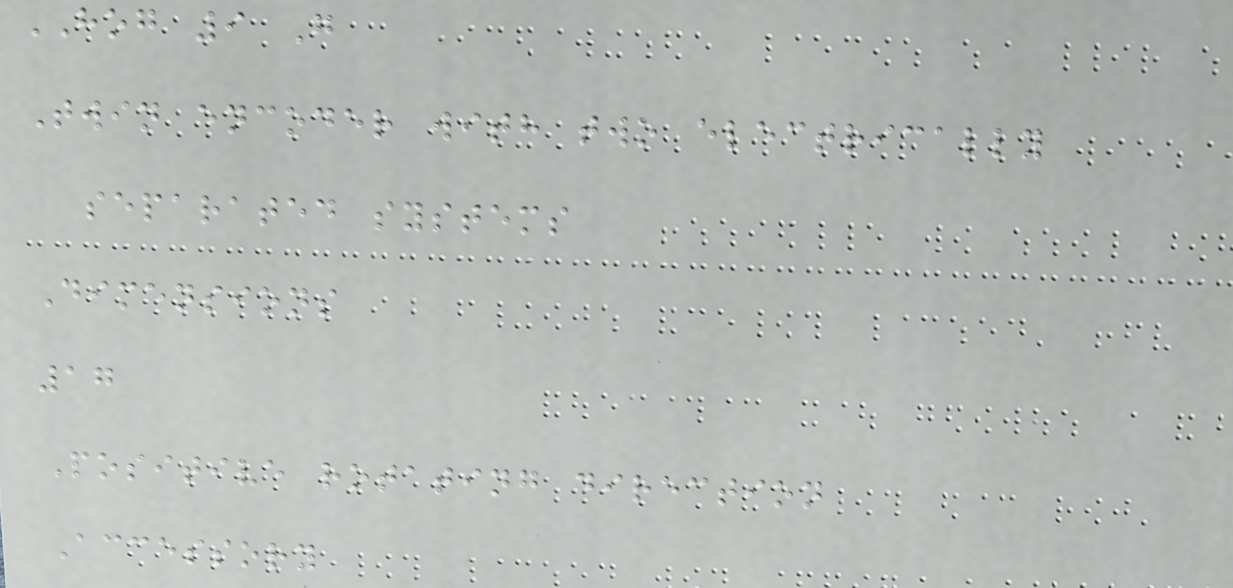HOG 9 G
Twin encoder with two electrically
separated systems
Dimensions
17
Positive rotating direction
Accessory
